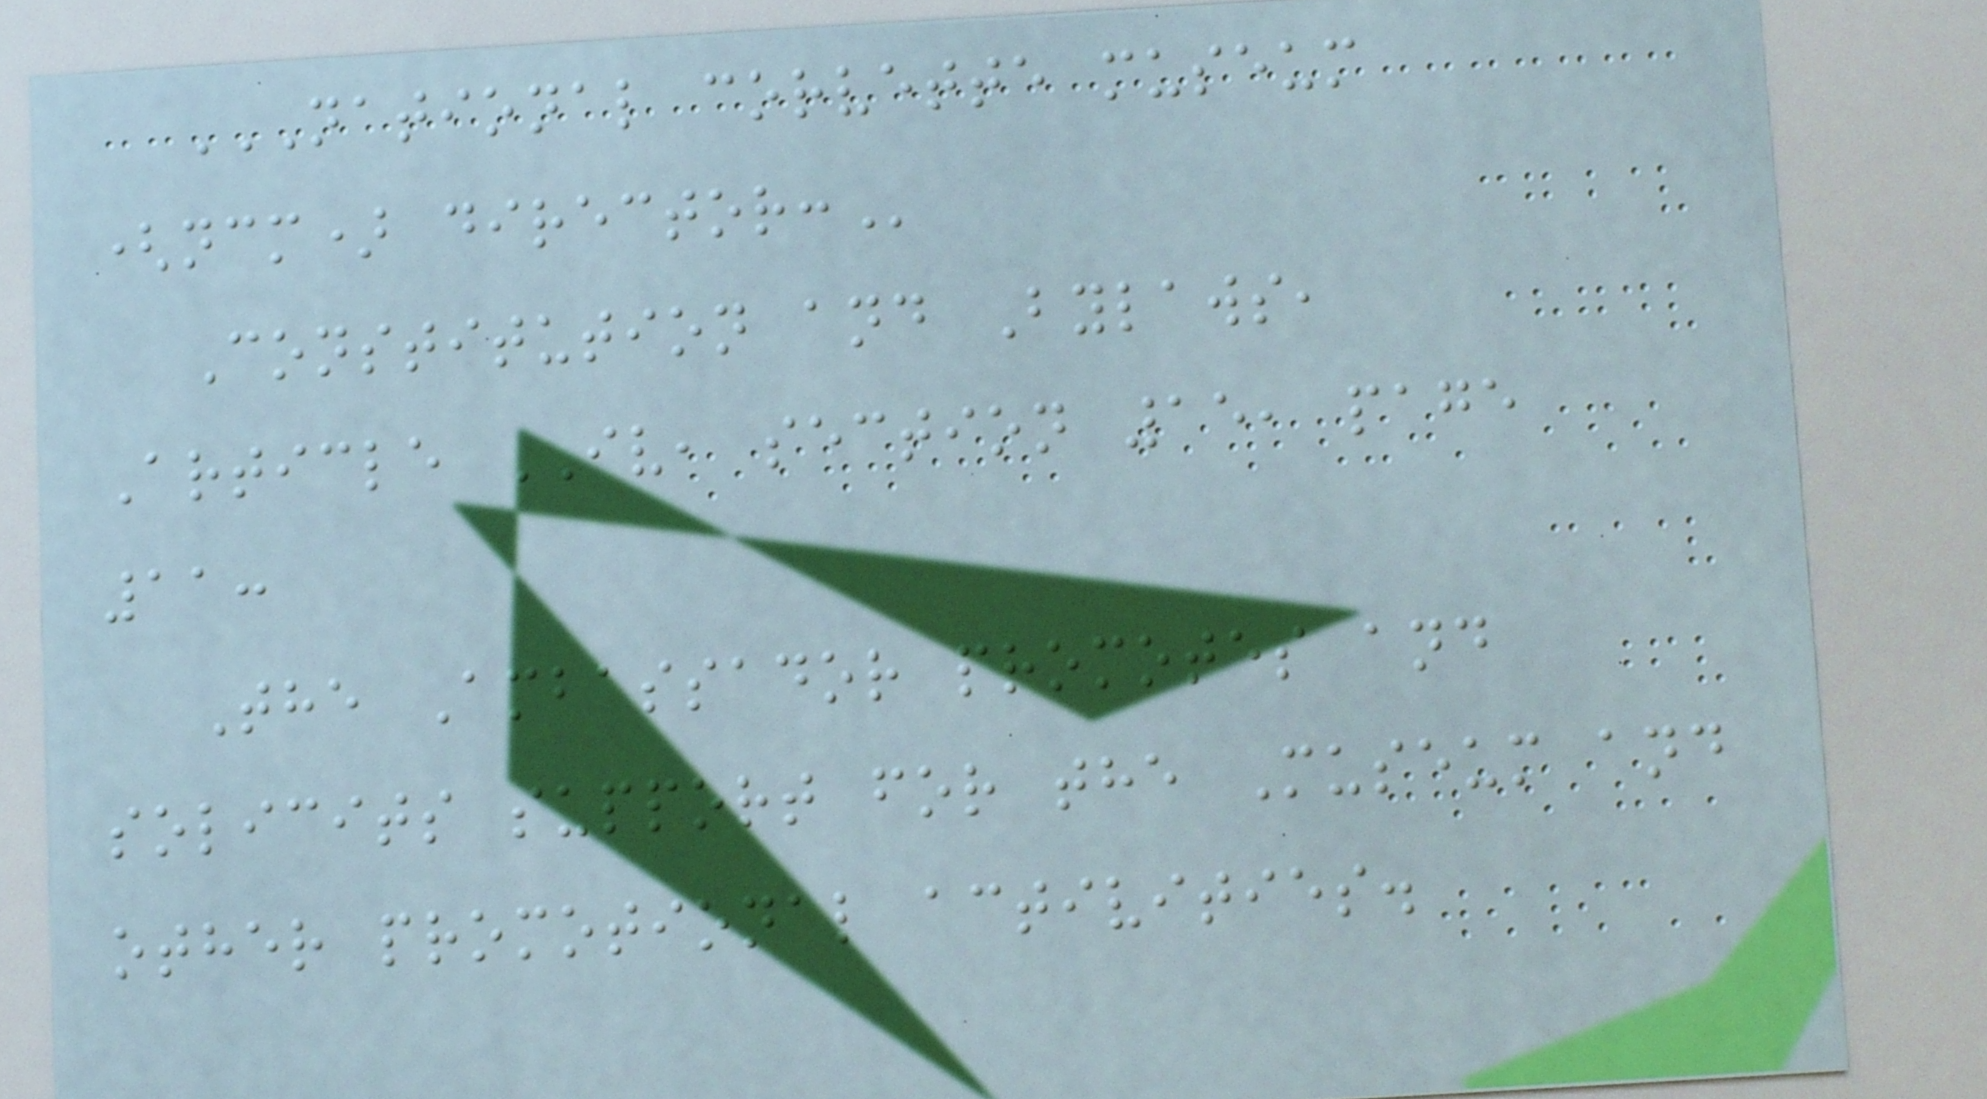NATIONAL CORVETTE MUSEUM
(NCM) DIRECTOR:
Constitution and Bylaws,
Article IV, section 15, page
11:
The Ambassador promotes and
solicits support for the Museum and
other promotional activities.
